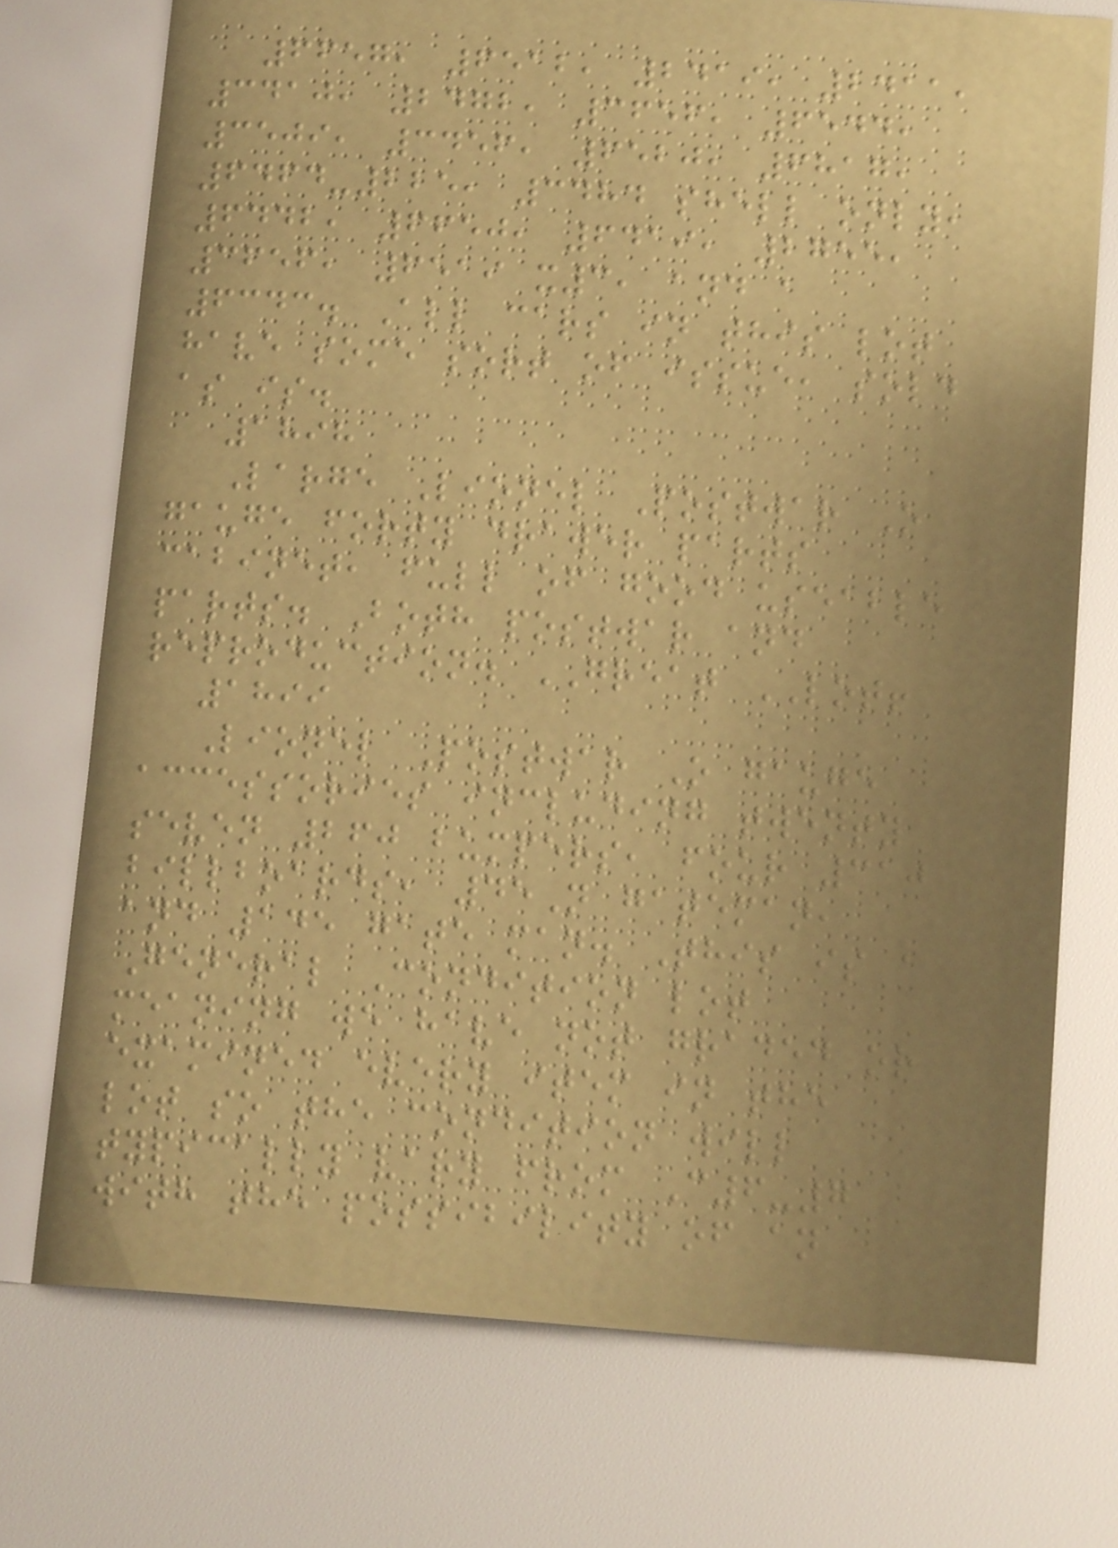6657, 6512, 2419, 2411,
3410, 2472, 3656, 6544,
3509, 3456, 6520, 6817,
6464-225, 3484 shell only,
6442, 6650, 6419, 2755,
3656, 6519 x3, and a
6343. All cars in this lot
have some sort of issue, sold
as is.
1898
Large Lionel Postwar O
gauge forty drawer parts
cabinet, full of good useable
parts. Both postwar and
reproduction. GREAT LOT!
1899
Lionel Postwar O gauge
accessories including twenty
seven 260 bumpers, four 310
billboards, 45N gateman,
and 145 gate man. This is a
General Condition lot
meaning we have not graded or
examined every item in the
lot so the condition will
typically vary from C6-7
with the possibility of an
